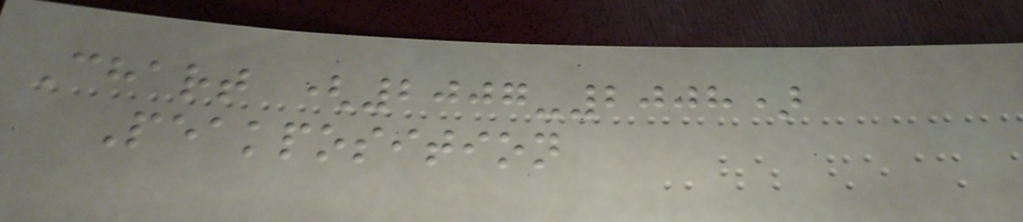Chart (2007-2008)
Peakposition
